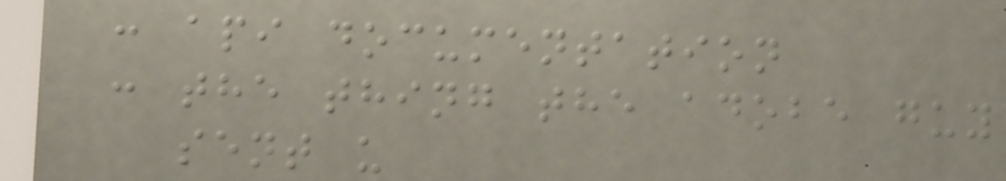: api documentation
: the thing the adobe guy
sent u
